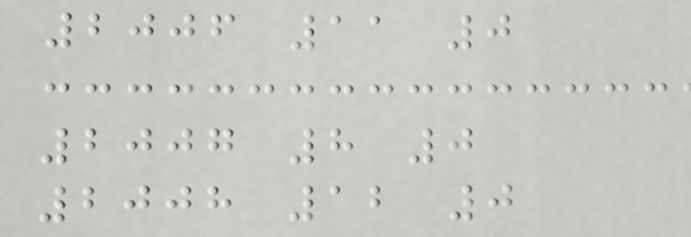2006 11 0
2007 8 0
2008 12 0
